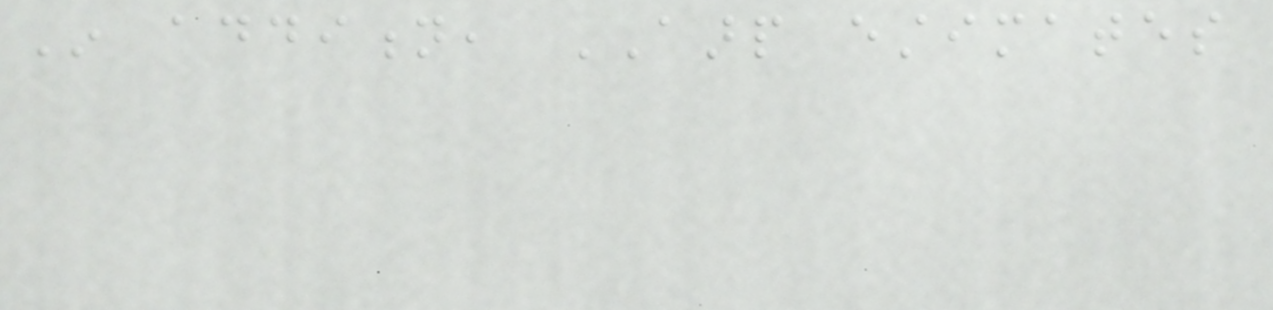In addition, AARP estimates
